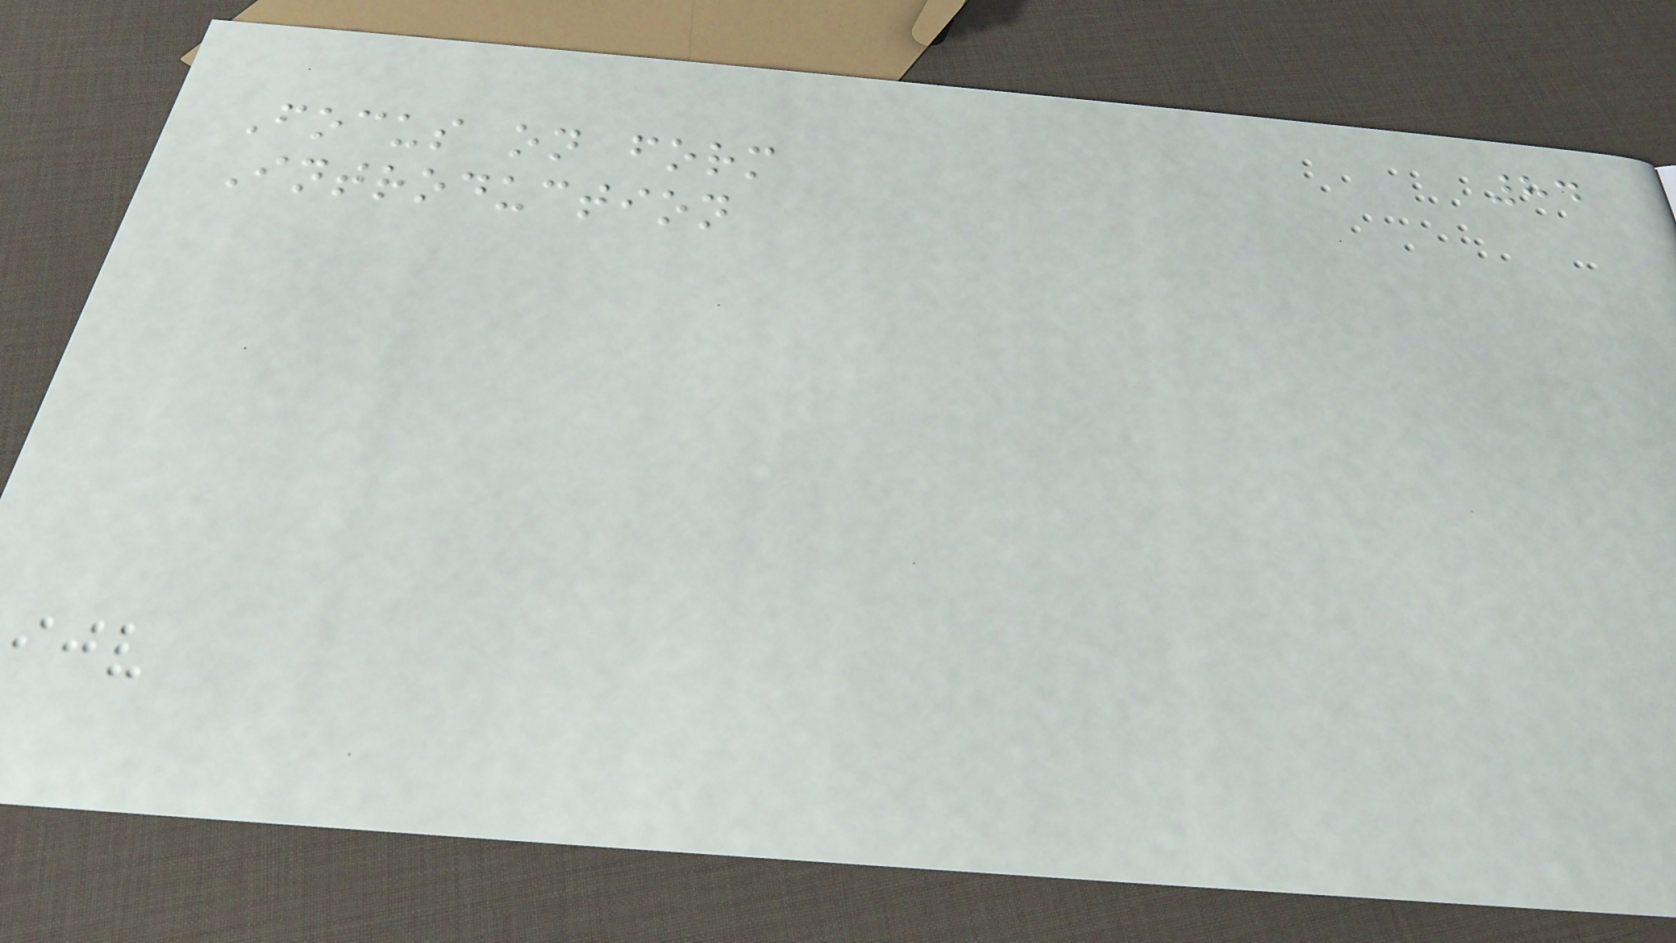84
Focus on form
Introduction
